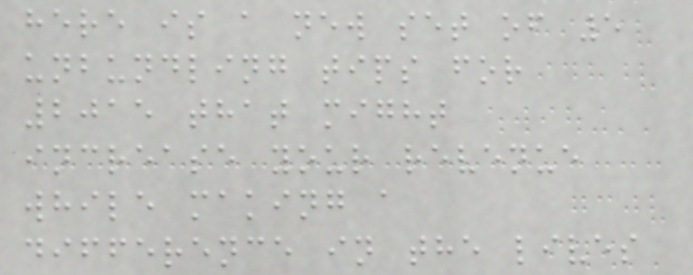here is a new set of 5
unbundling tips for
2015 that might
increase your revenue
while making a
difference in the lives
